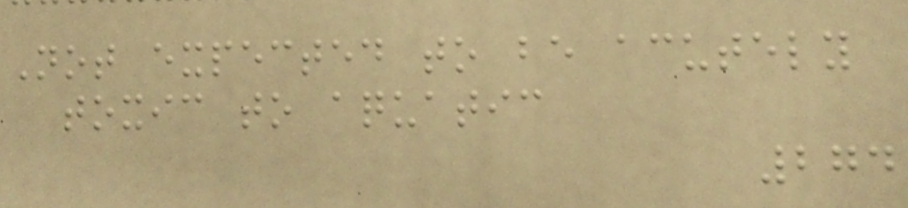Not expected to be acutely
toxic to aquatic
274
